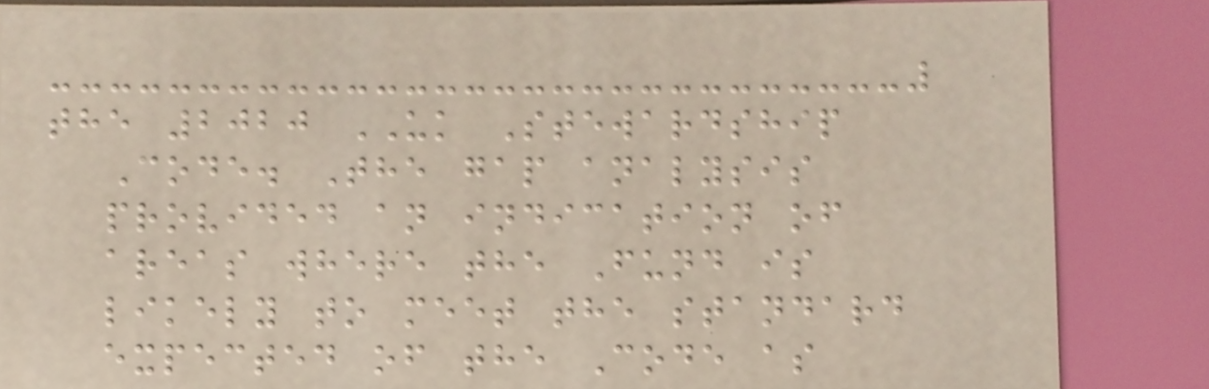the 2020 UK Stewardship
Code. The gap analysis
provided an indication of
areas where the Fund is
likely to meet the standard
expected of the Code as
